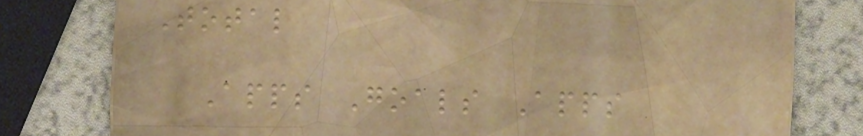Total
Apps Goals Apps
